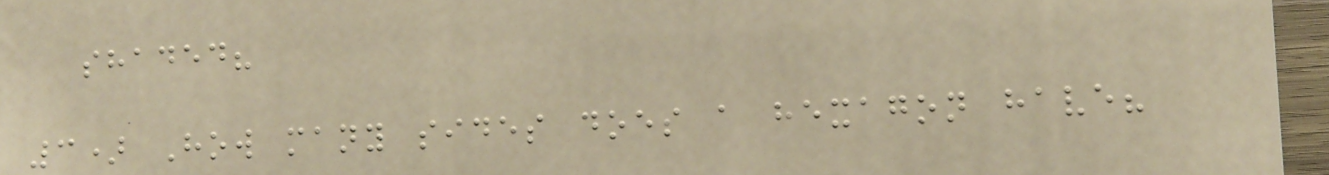shaded?
3) How many sides does a hexagon have?
